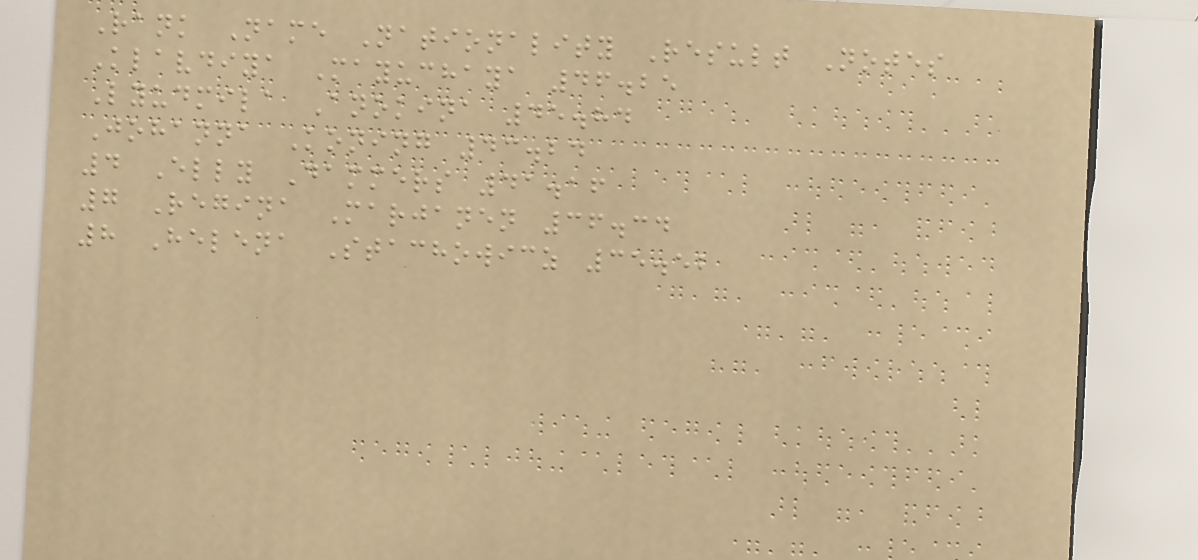Rank Name Nationality Result Notes
Klavdiya Mayuchaya 46.25
Lyudmila Anokina 45.84
Johanna Koning 43.24
4 Elly Dammers 41.16
7 Regina Marjanen 36.34
8 Helena Stachowicz 35.52
